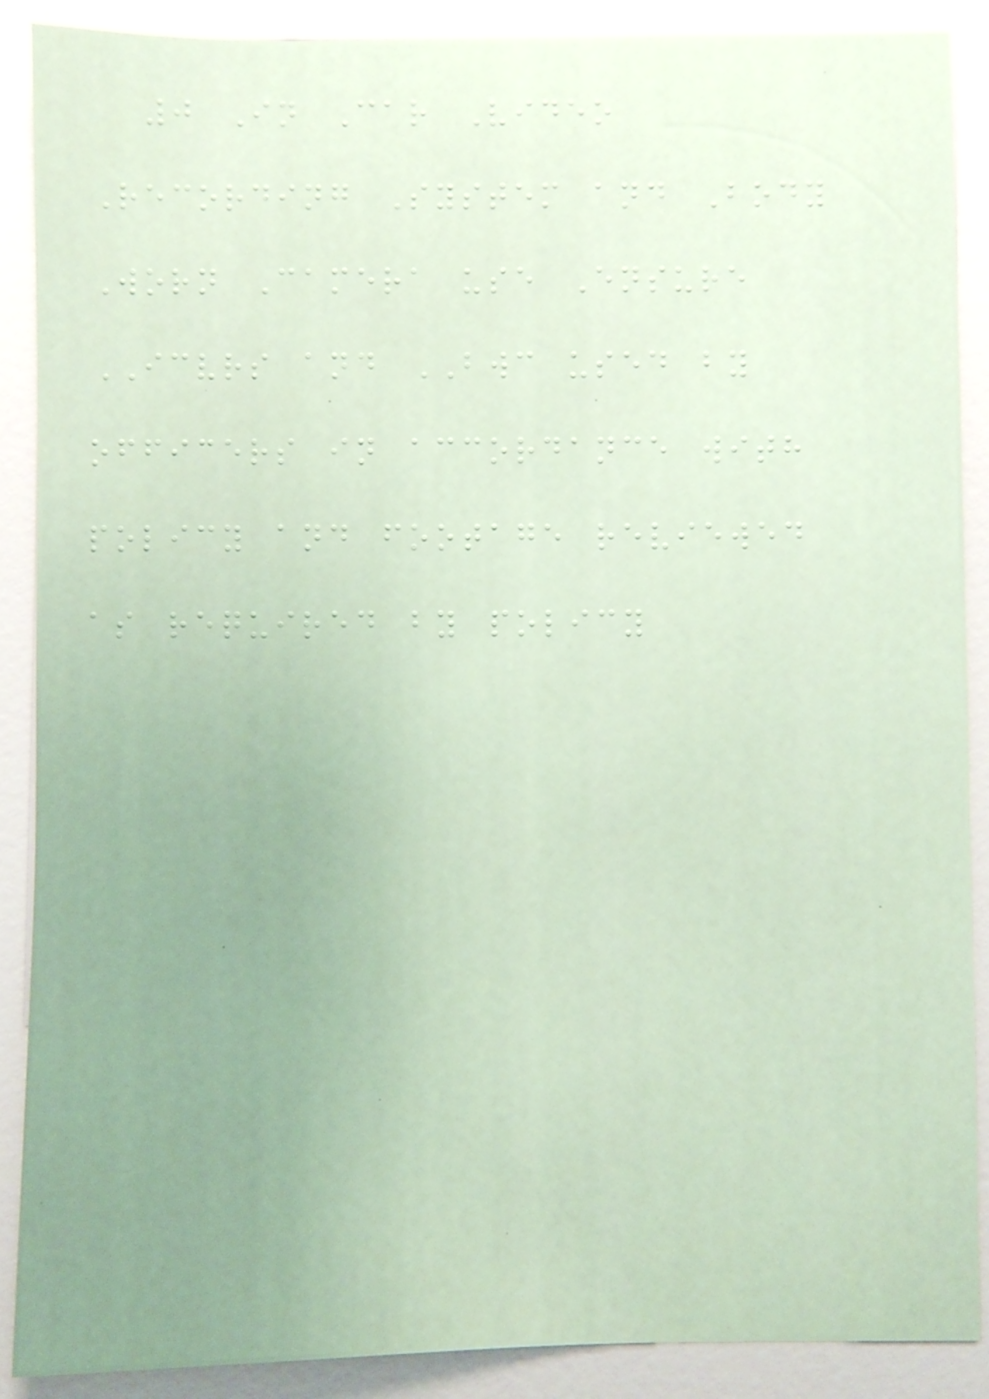0 In Car Video
Recording System and Body
Worn Camera use Ensure
ICVRS and BWC used by
officers in accordance with
policy and footage reviewed
as required by policy
